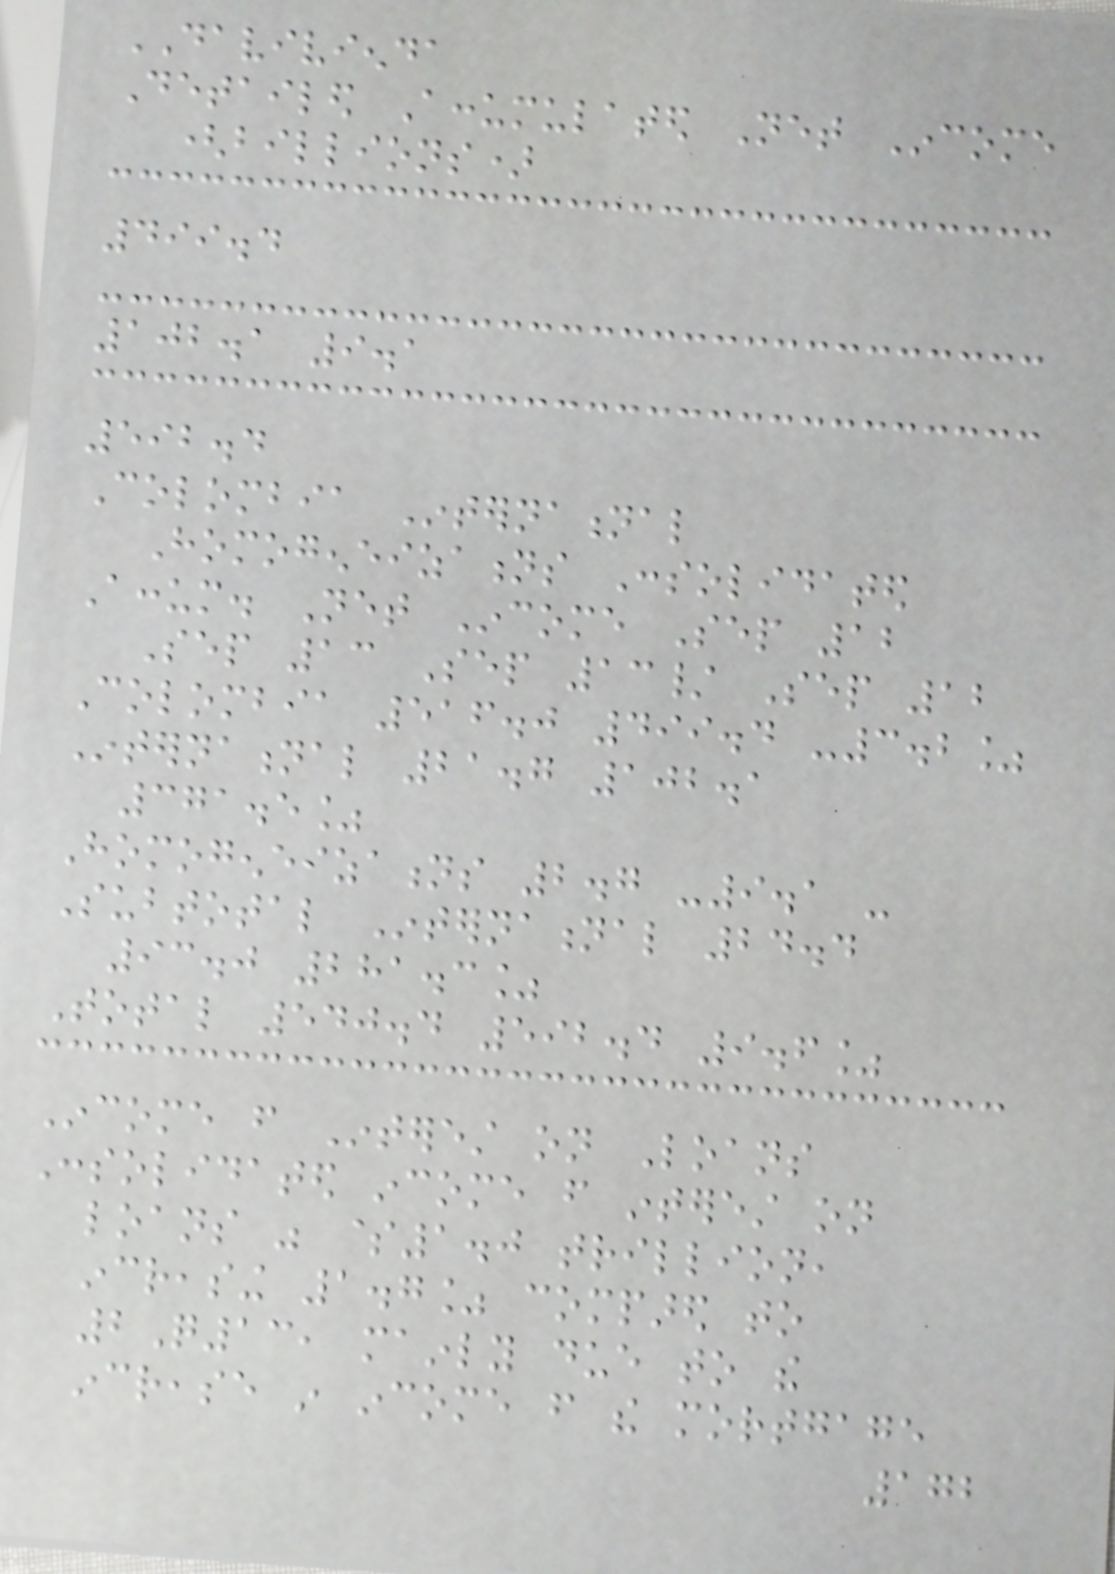DAVIVIENDA
Detailed Accumulated Net Income
(billions)
499.4
102.1 9.1
592.4
Colombia International
Homogeneizations Consolidated
Accum. Net Income Sep 12
Sep 13 Sep 13/ Sep 12
Colombia 516.0 499.4 -3.2%
International 21.7 102.1
371.5%
Homogeneizations 2.7 -9.1 -
Subtotal International 24.4
93.0 281.3%
Total 540.4 592.4 9.6%
Income from Interest on Loans
Consolidated income from interest on
loans was $1.0 trillion,
increasing 1.7% compared to
2Q13, mainly due to the
increase in income from the mortgage
172
